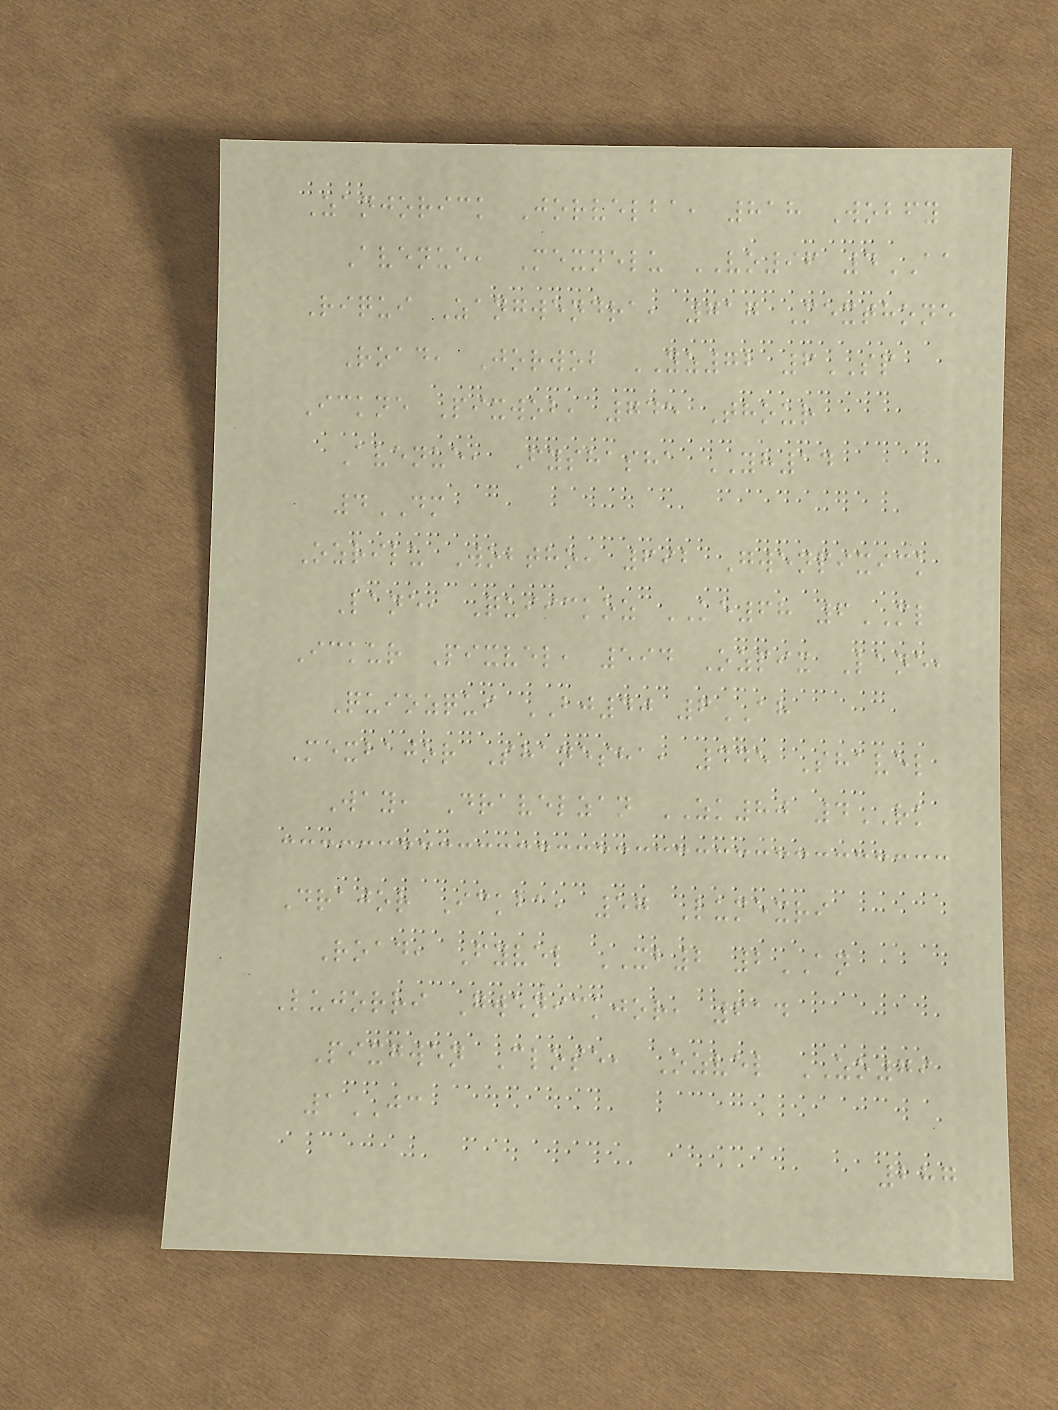Zanjorick Jorvelba, 818 Wobfy
Avenue, Mexnelu VO96 4AA
Riqui Zangwendra, 717 Mexthone
Road, Jorwob YZ72 6SP
Ickne Pixwob, 745 Thour
Avenue, Fyshasha YH14
4DM
Ozrilu Wobtho, 692 Gwenpixick
Lane, Quiickoz KE68 6ML
Ickur Pixvel, 594 Ozpix Lane,
Quiozqui BJ40 6AH
Mexbajor Shanesha, 445 Shavel
Way, Dravelzan ZK80 4RK
Drajor Ickba, 57 Lumexri
Road, Fyvel XB2 2AN
Lujorri Gwenickjor, 614
Pixgwen Close, Ozvel ZO79
1JC
287
